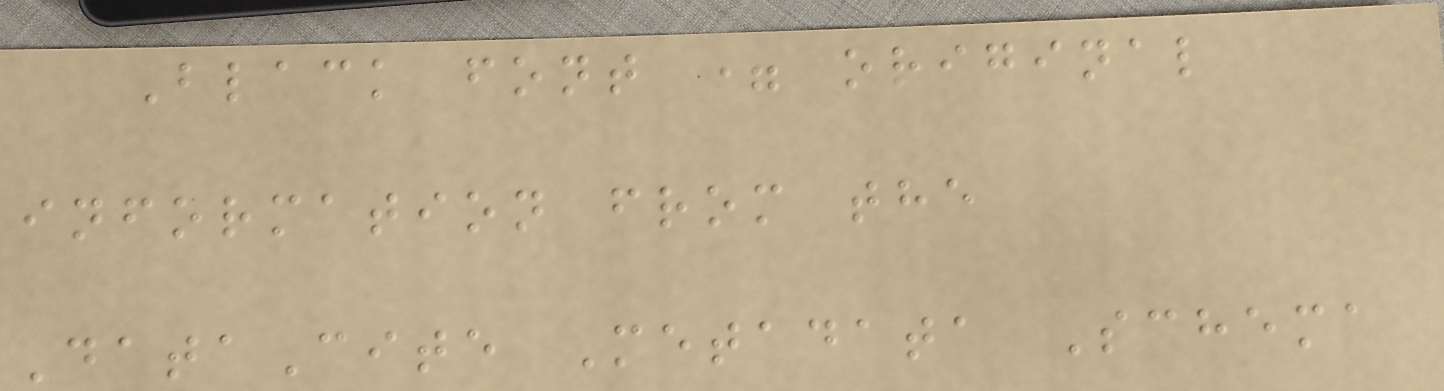Black font = original
information from the
DataCite Metadata Schema
